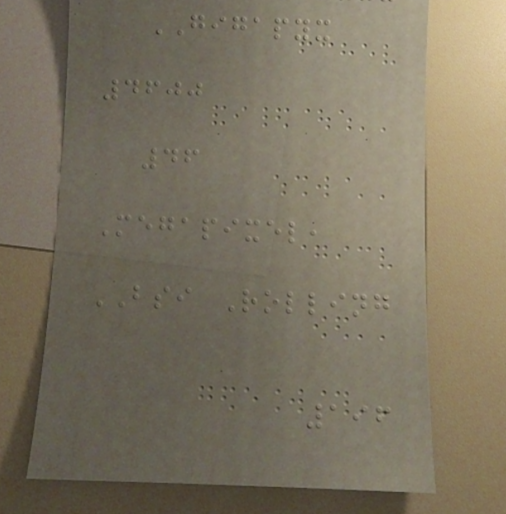GIGAPYX
4600
46
Megapixel,
BSI Rolling
196
